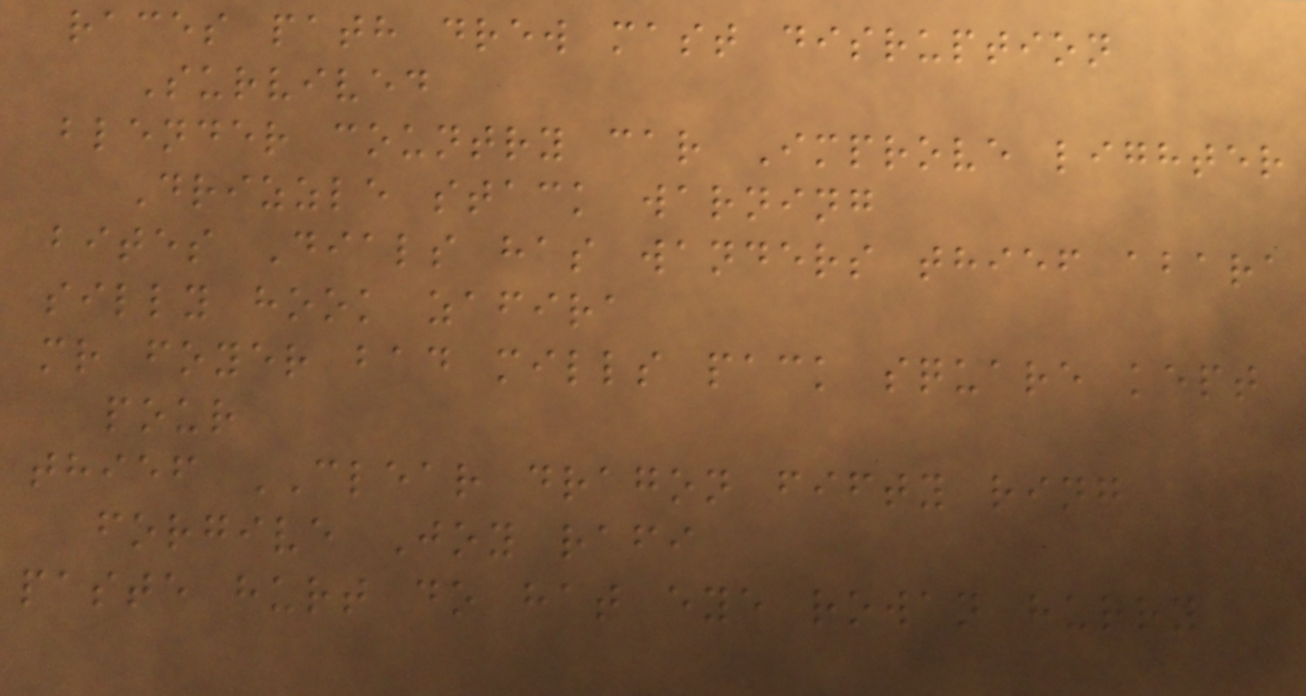races path drew mast disruption
Survived
blender country car Improve lighter
Drizzle stack warning
bites Dials has wanders thief abara
silly hook zafira
mr foyer bad mills pack square kept
pour
thief CLEAR dragon fifty ring
forgive Joy rafi
paste hurt do hat eye rowan hurry
